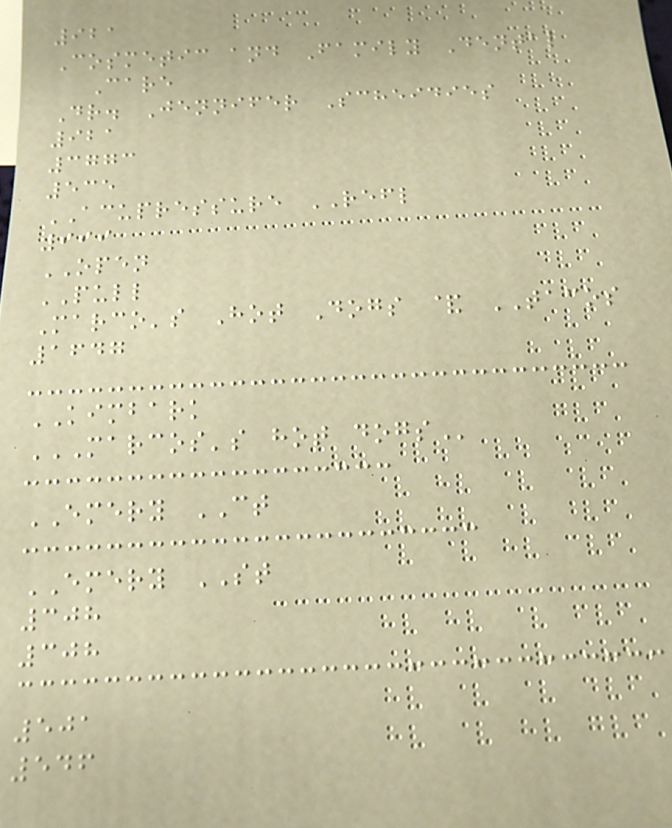921
Cosmetic and Family Dental
Care
Dr. Jennifer Scheidies
921
3773
535
ACUPRESSURE REFL
999
OPEN
PULL
Marco's Hot Dogs & TACOS
1647
KIMBARK
MARCOS'S HOT DOGS
EMERY CT
EMERY ST
308
308
501
546
